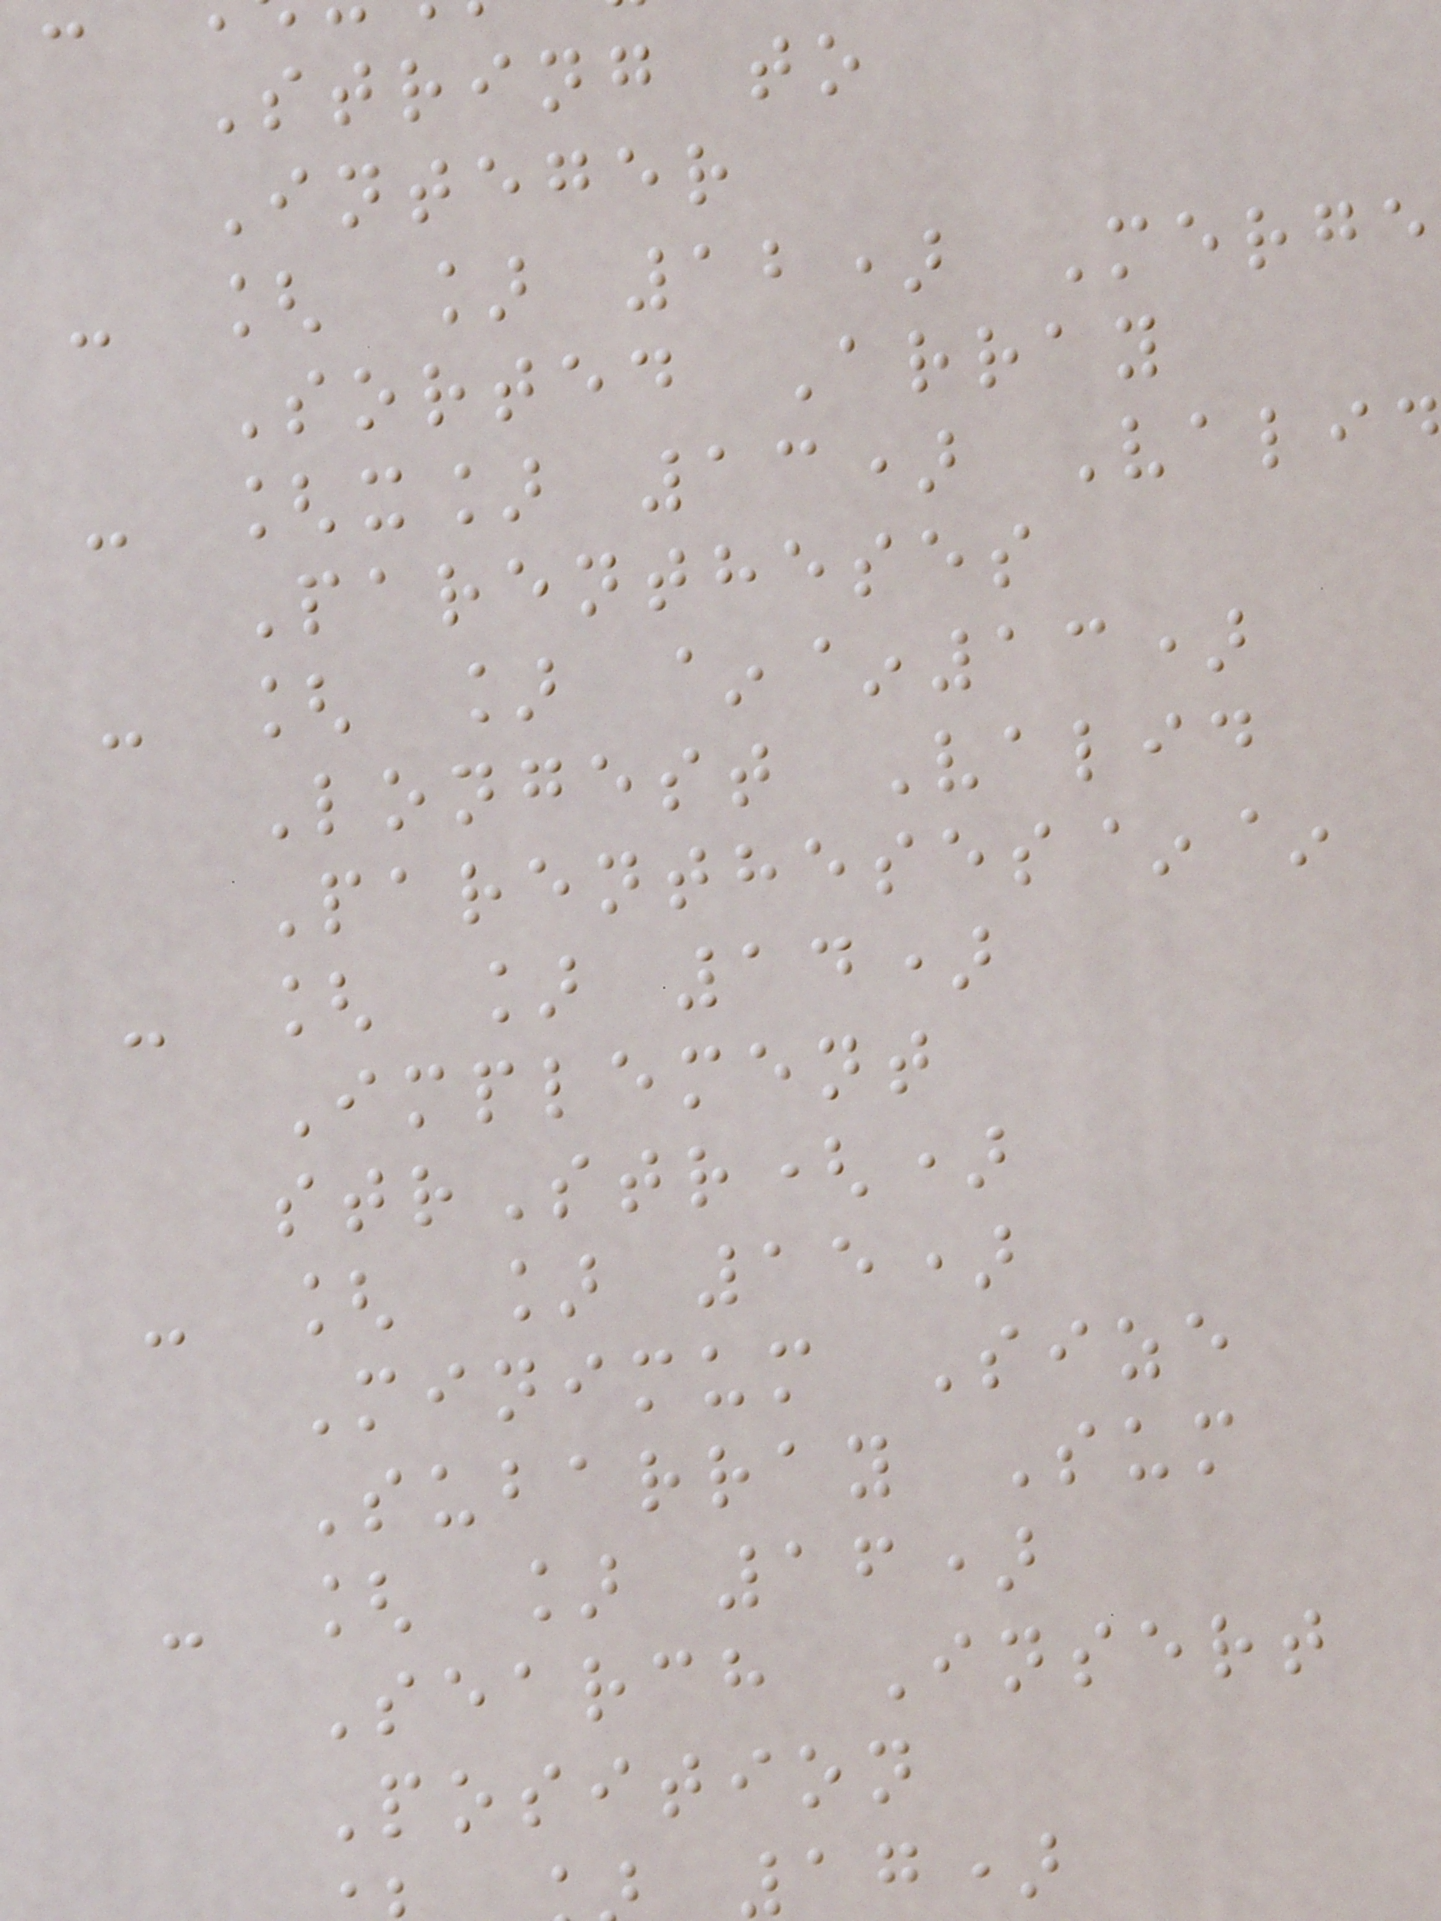String to
Integer
- [ ] 12) Merge
Sorted Array
- [x] 13) Valid
Parentheses
- [ ] ~~13)
Longest Valid
Parentheses~~
- [ ] 14)
Implement
strStr()
- [ ] 15)
Minimum Size
Subarray Sum
- [ ] 16)
Search Insert
Position
17)
